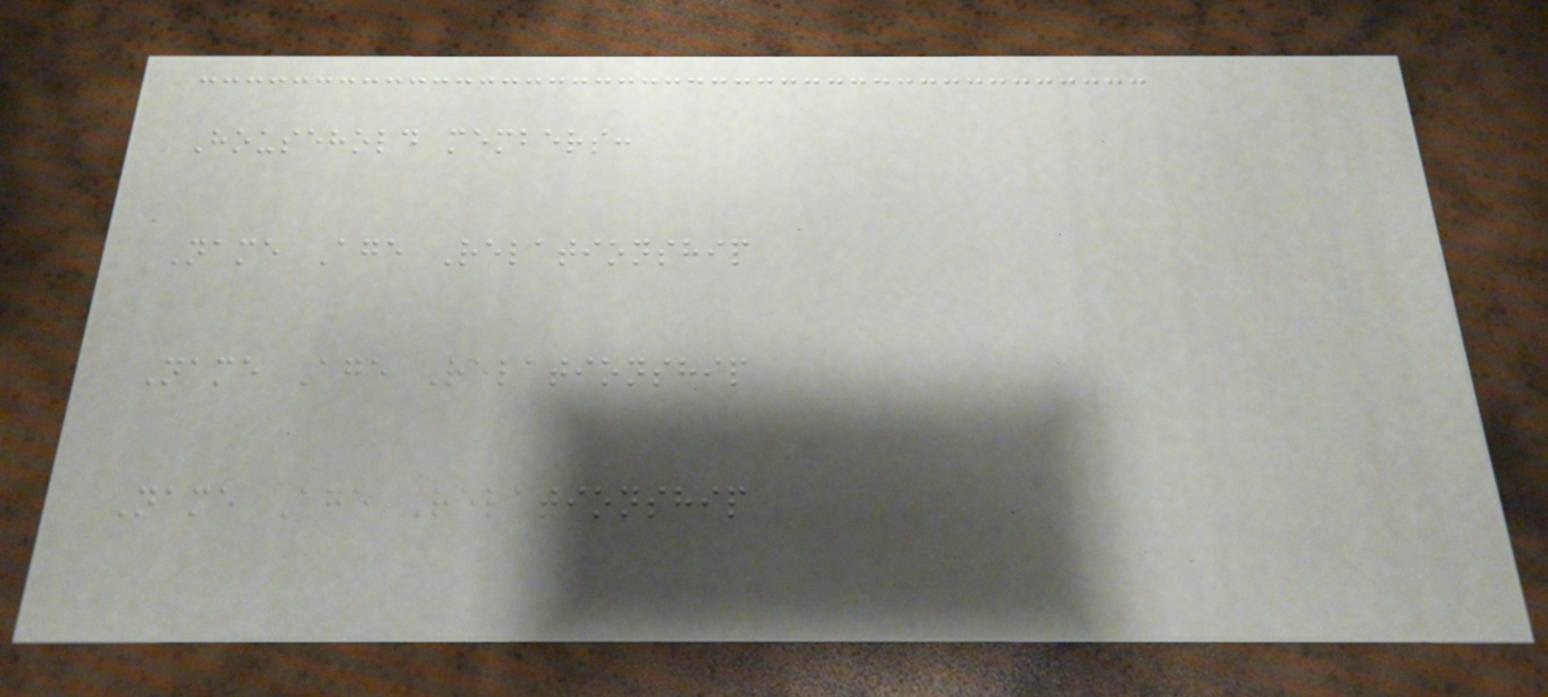Household members:
Name Age Relationship
Name Age Relationship
Name Age Relationship
